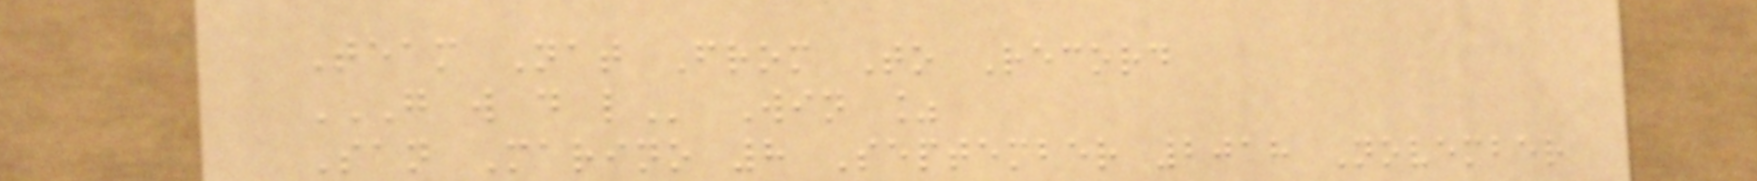Team Nat From To Record
G W D L Win %
San Marino 8 September 2018 November
